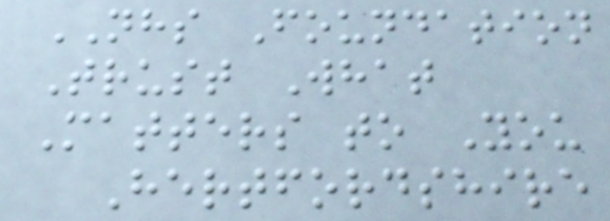NHS Foundation
Trust What
Matters to You
Hertfordshire
